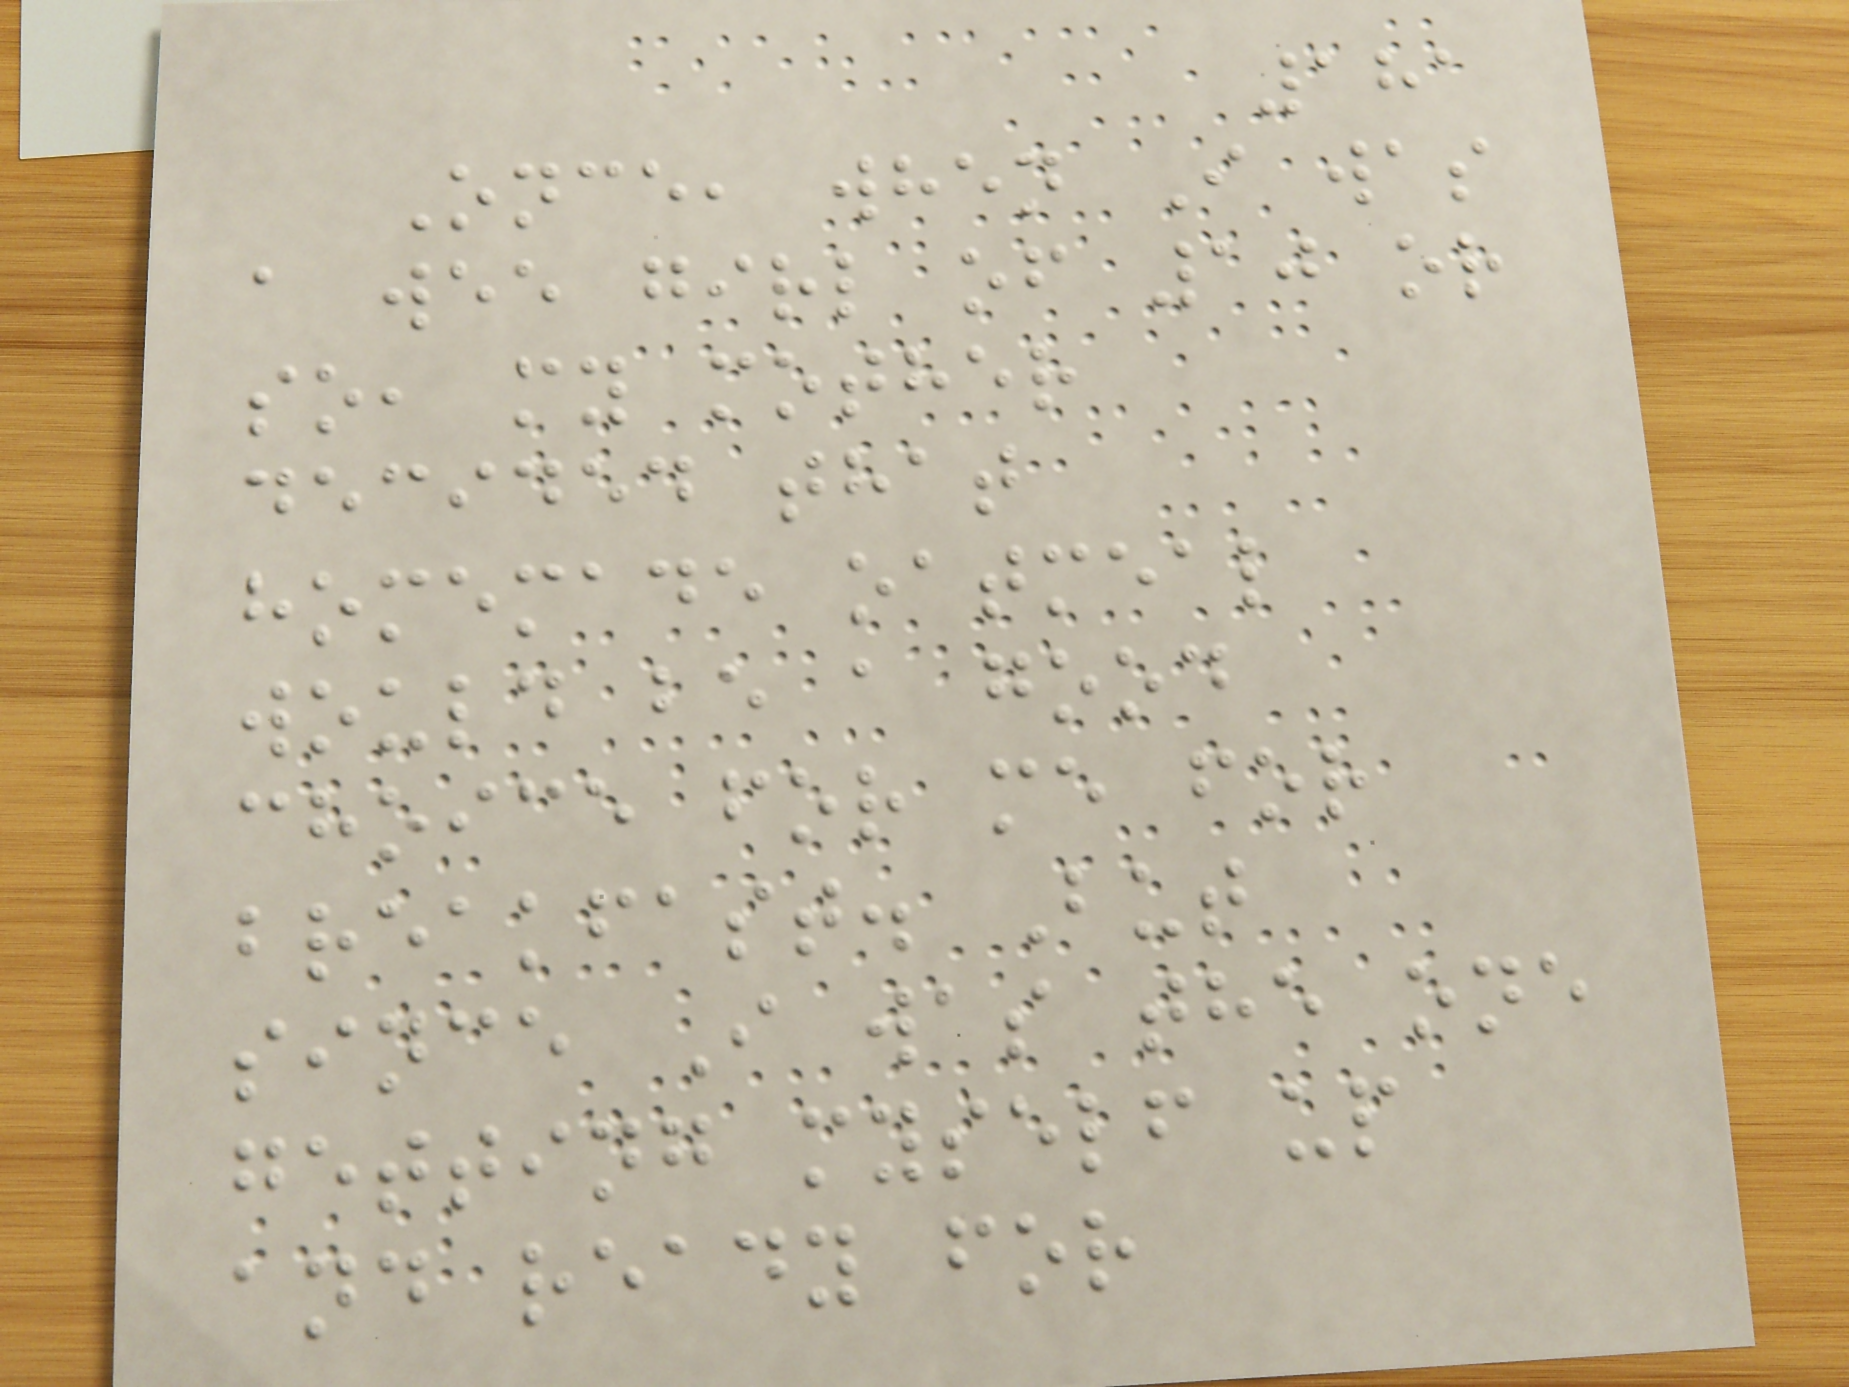181
Once, when I was
a wee girl of 10 or
so, my mother
decided that
homemade oatmeal
would be a good
choice for me for
breakfast. But
since I was the one
getting myself up
and ready for
